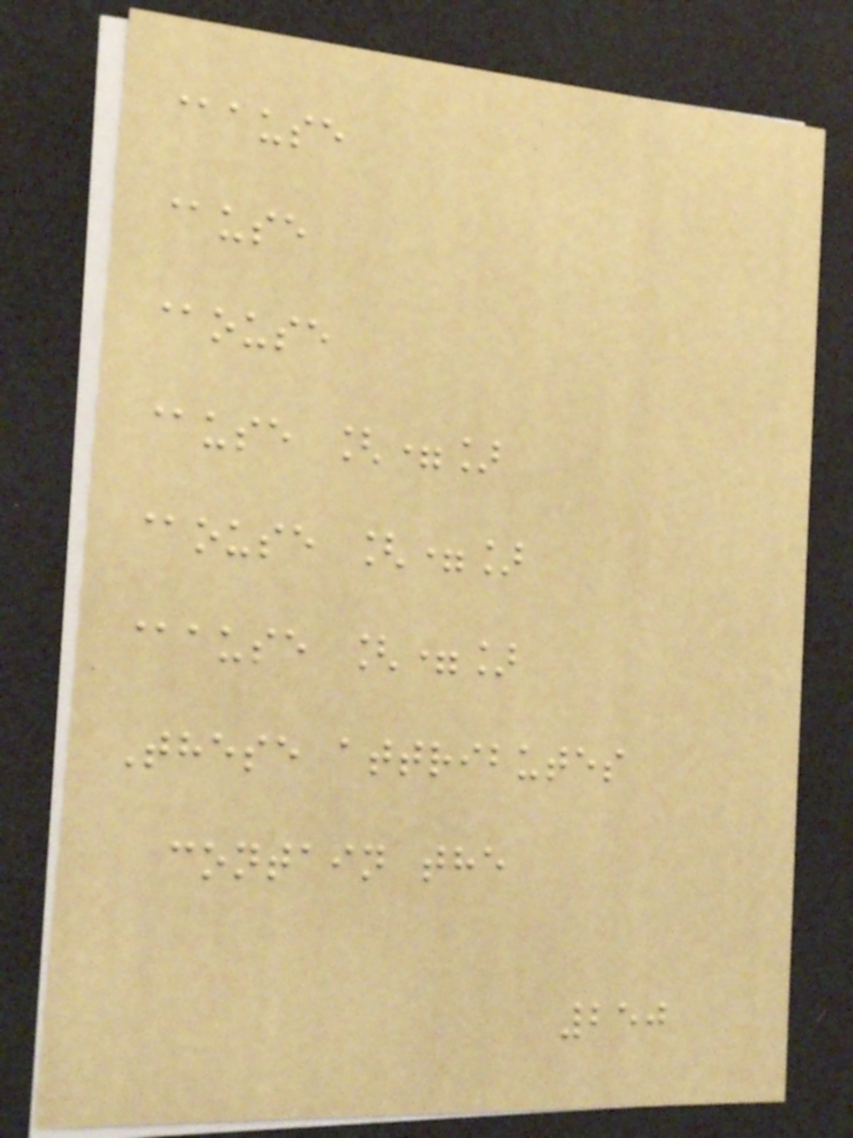@ause
@use
@ouse
@use [=]
@ouse [=]
@ause [=]
These attributes
contain the
250
